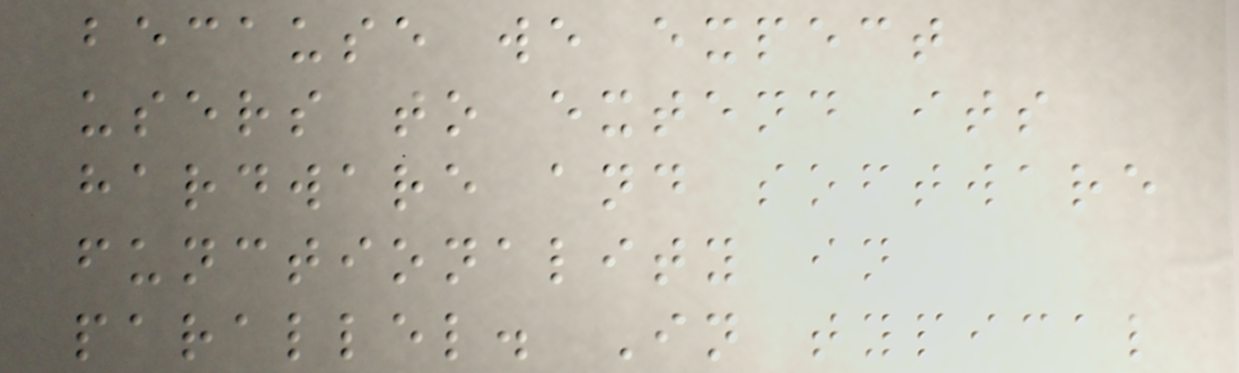because we expect
users to extend its
hardware and software
functionality in
parallel. In typical
